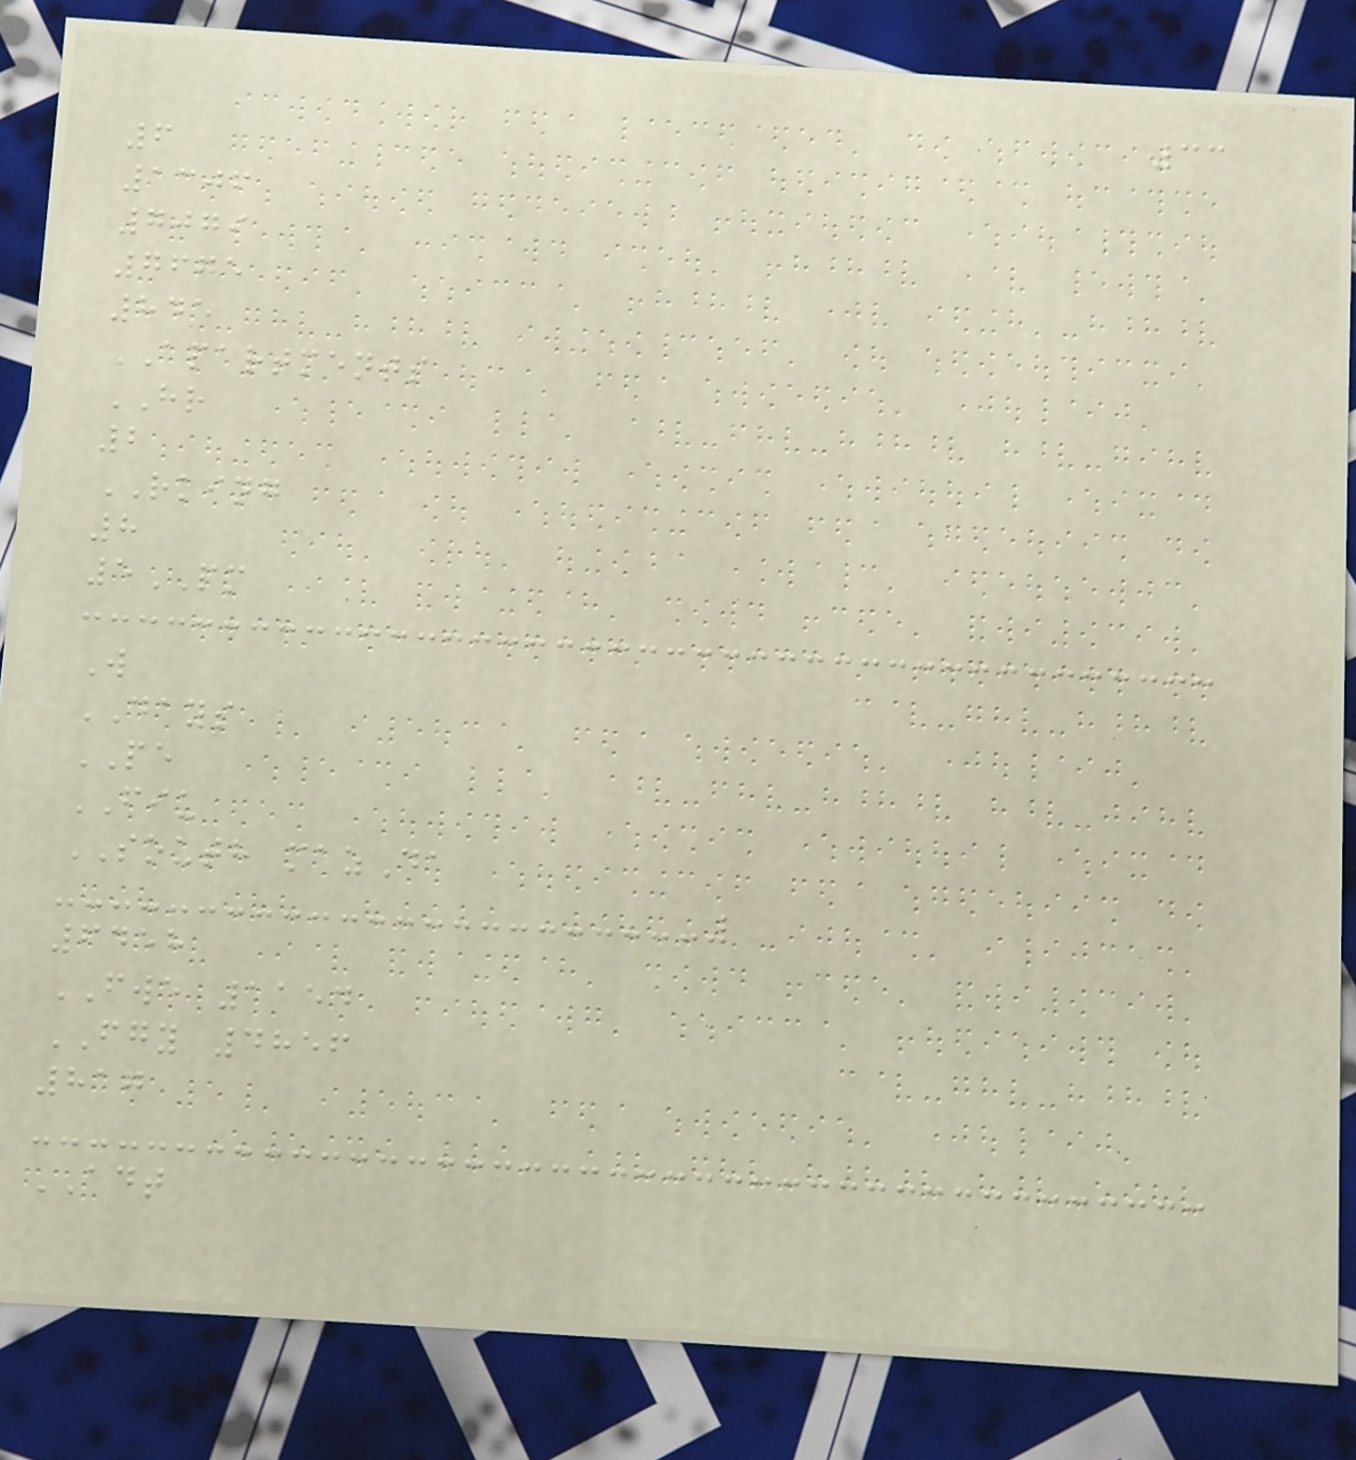33
6
1306
7079
7675
845
APARTMENTS
HR
2
RKING
8
5PM
W
DAYS
PE
FIU
SOUTH mazDa
6458
FWE 1154
FGY 4856
817
ADT
